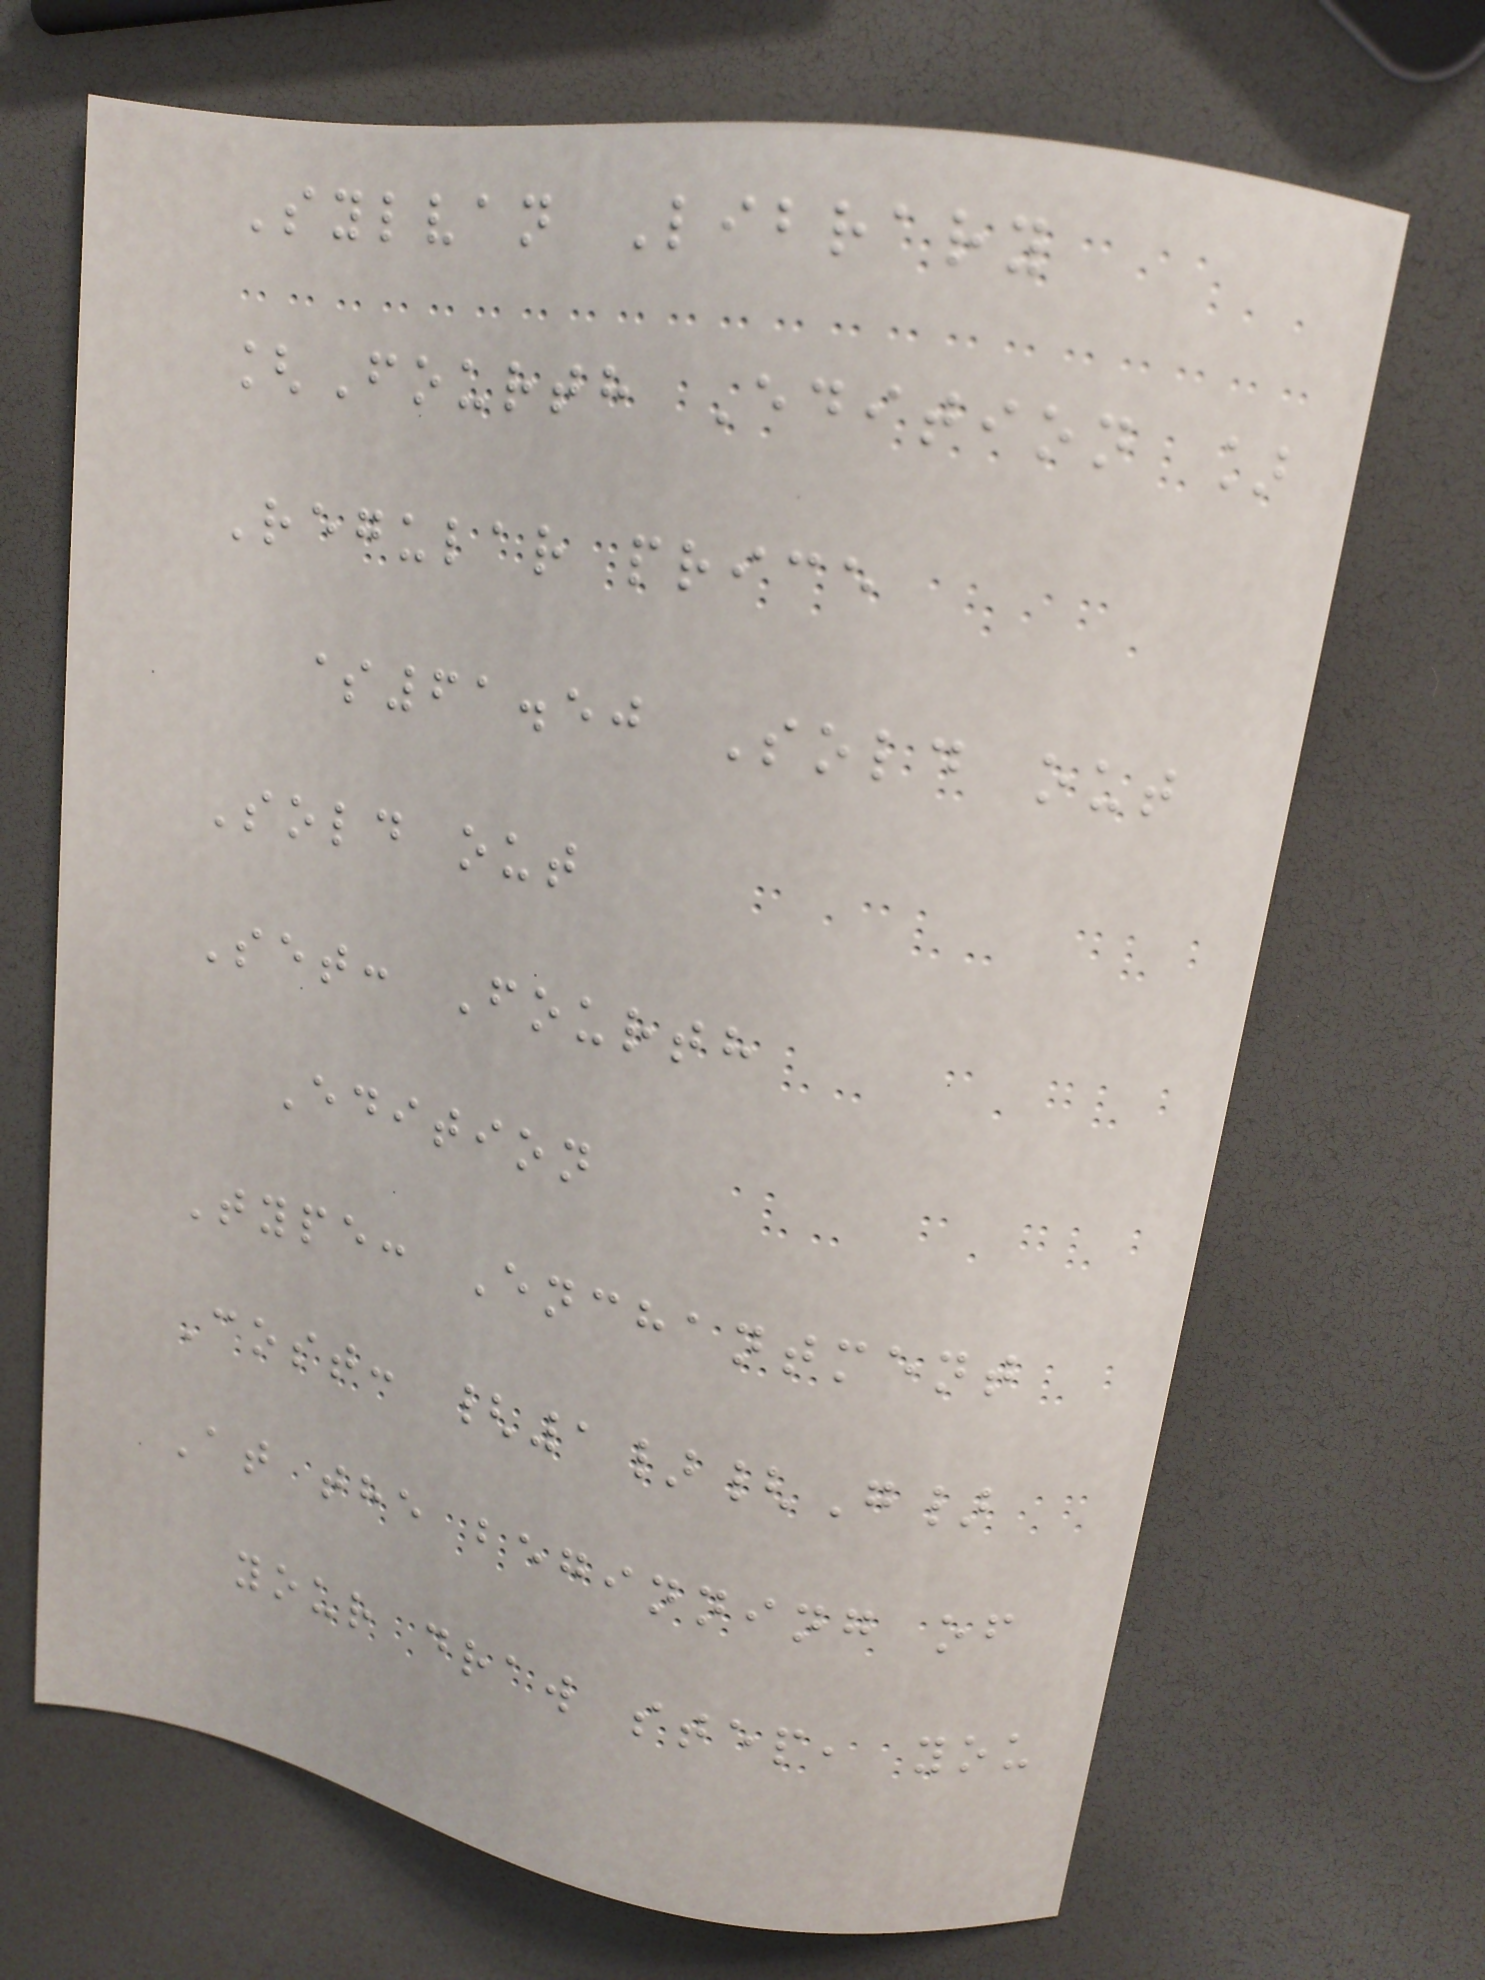Sylvan Library
[Fourth Edition ]
Regular price
$61.50 Sold out
Sold out
Set: Fourth
Edition
Type: Enchantment
Cost: {1}{G}
At the beginning of
your draw step, you
